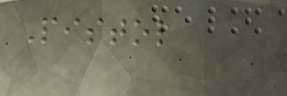Pistol
